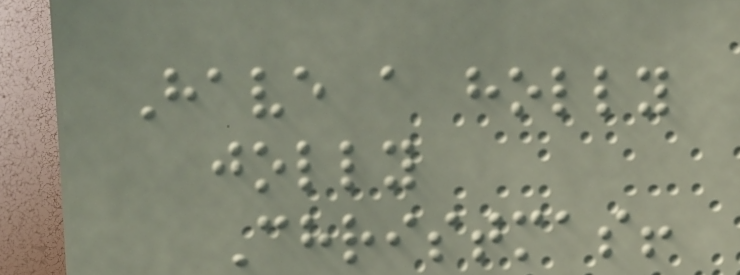Have a holly
jolly
Christmas!
